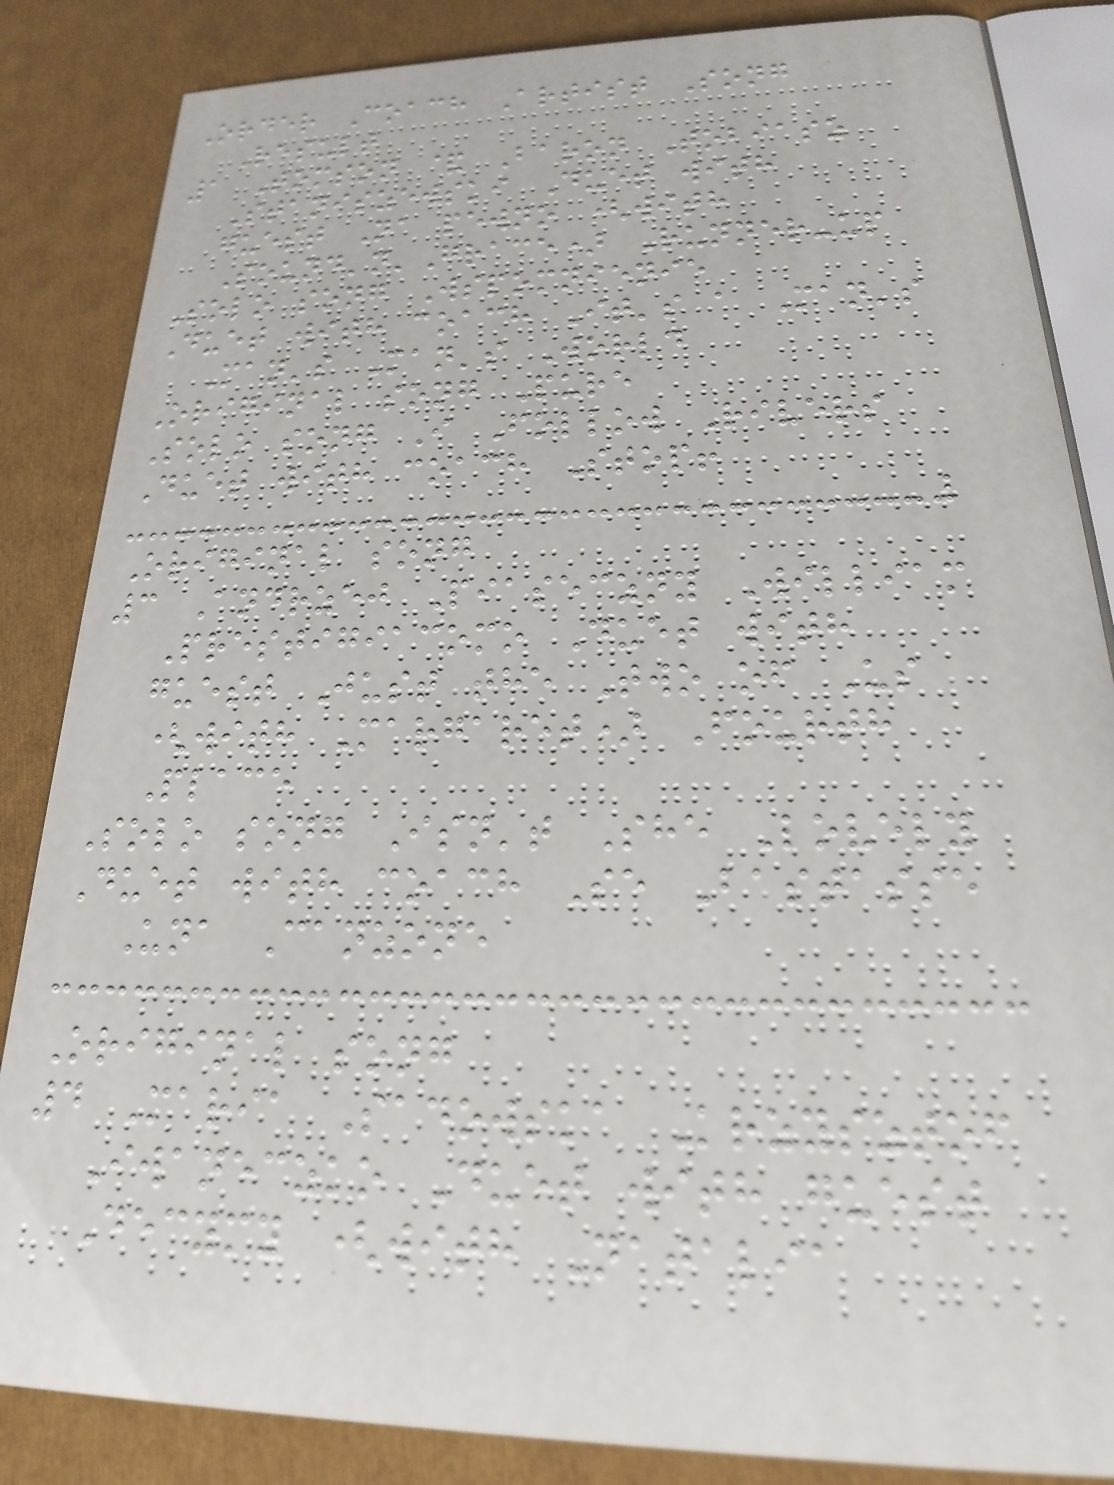Order Coach Artist Song
Result
1 Tomson & Baron Tobiasz
Staniszewski Duet with
guest Na pewno (with
Sound'n'Grace) Runner-up
Solo song Wspomnienie
Duet with coach It's a Man's
Man's Man's World
Original song Pure
Solo song I Follow Rivers
Duet with coach Stop!
Original song
3 Andrzej Piaseczny William
Prestigiacomo Duet with
guest Just the Two of Us
(with Margaret) Fourth
Place
Solo song Isn't She Lovely
Duet with coach Se Bastasse
Una Canzone
Original song
4 Maria Sadowska Krzysztof
Iwaneczko Duet with guest
Decymy (with Natalia
